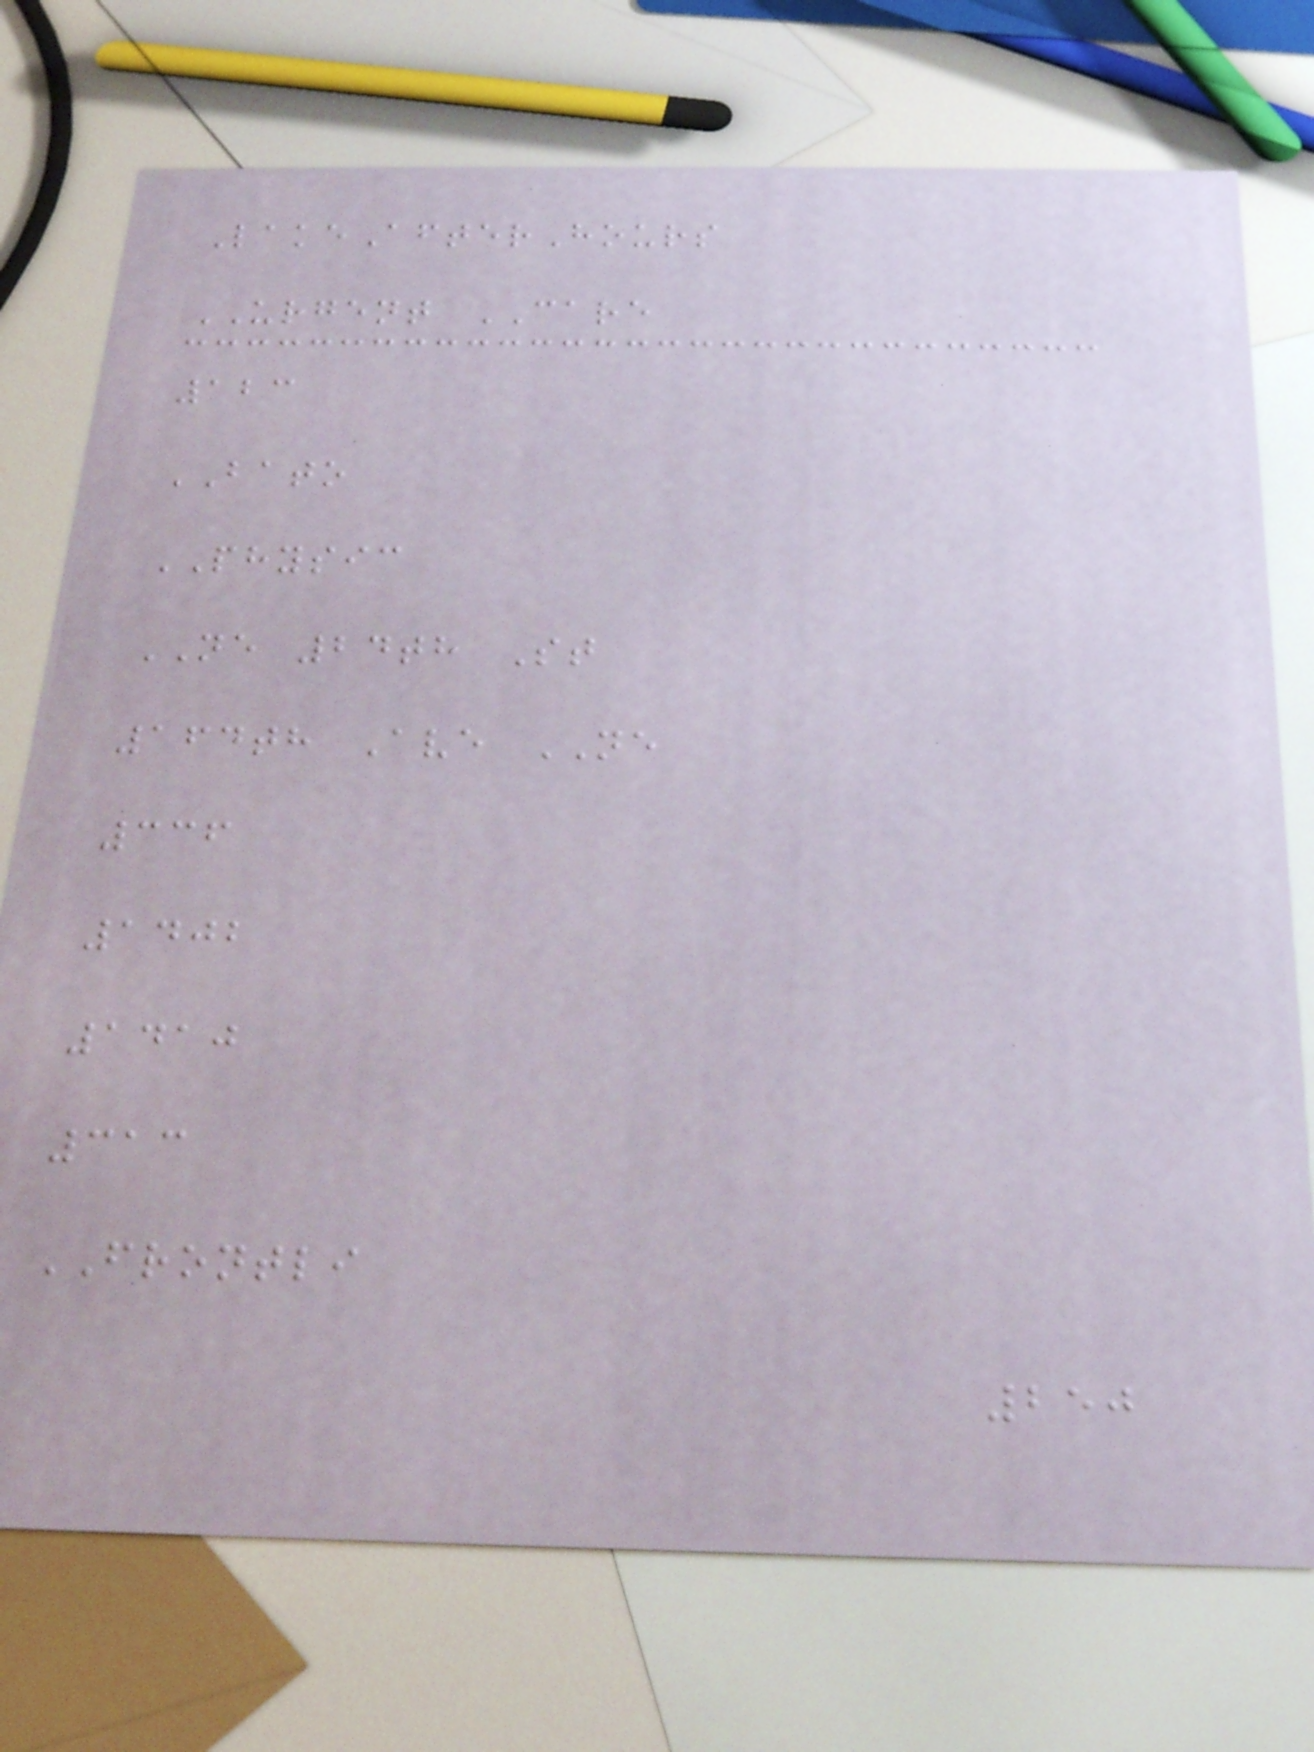LakeAfterHours
URGENT CARE
123
BATO
PHYSIC
NE 24th St
164th Ave NE
336
1402
1410
313
FRONTLI
250
